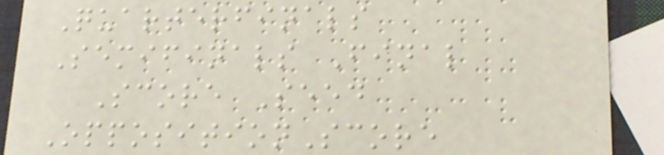Quarterfinals
Semifinals Final
Score Seed
OppositionScore
